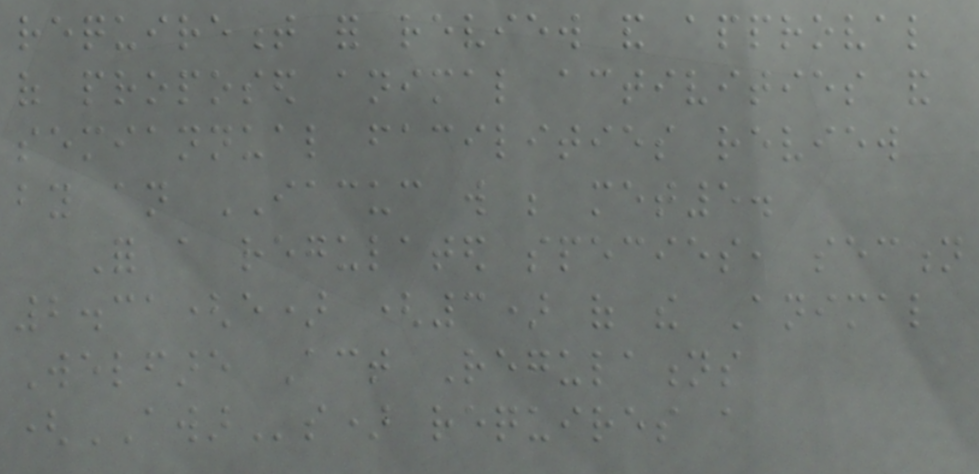requirement for review and approval
of proposed animal activities and
semiannual facilities review
by an IACUC will be met5.
For a regulated species, section
2.31(e) (3) of the Animal
Welfare Act Regulations
(AWARs) requires a
